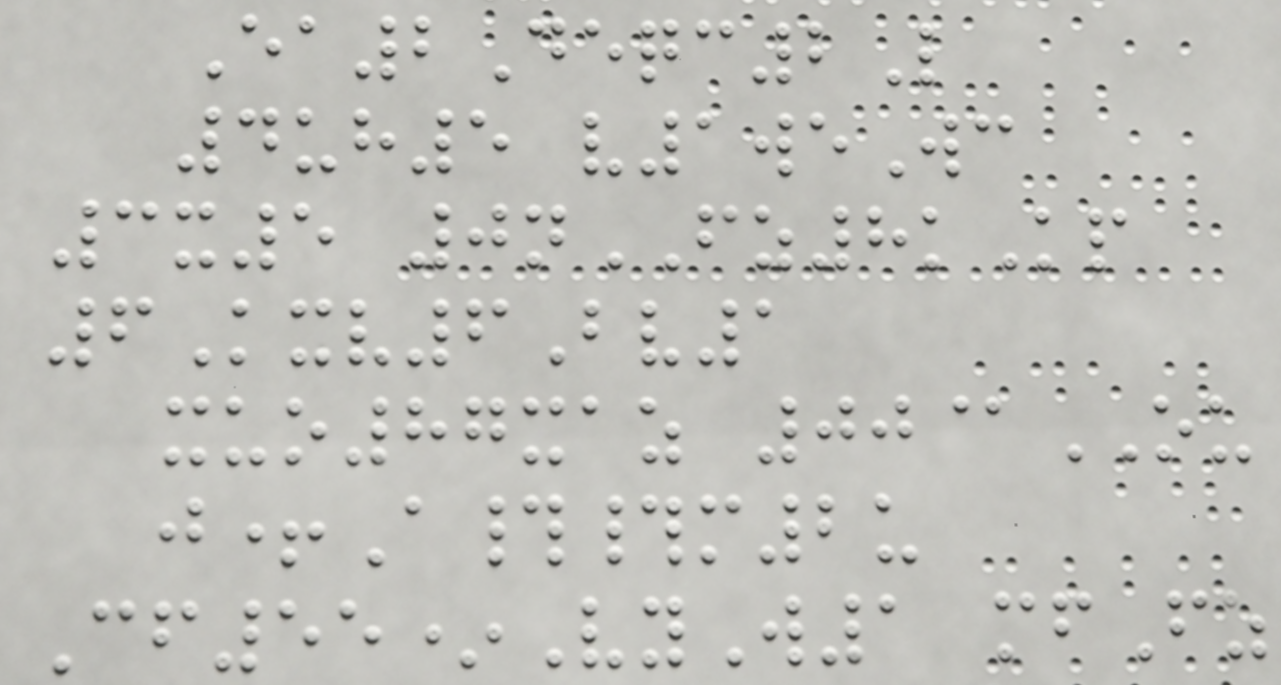Ea2Deqc2L
4uh5 v1weWc
3x5 0nFZ8kKp
6Kxv6Bv1
xuo87xaz 00@OU
j+A##m2u
Cf55*VyW1 mfFz
